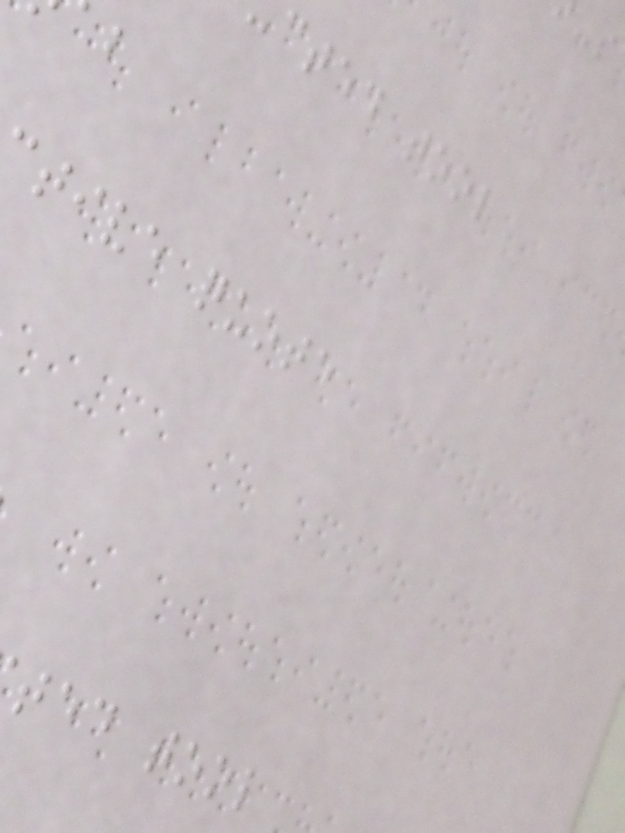cted tool
tive quote
ted tool
